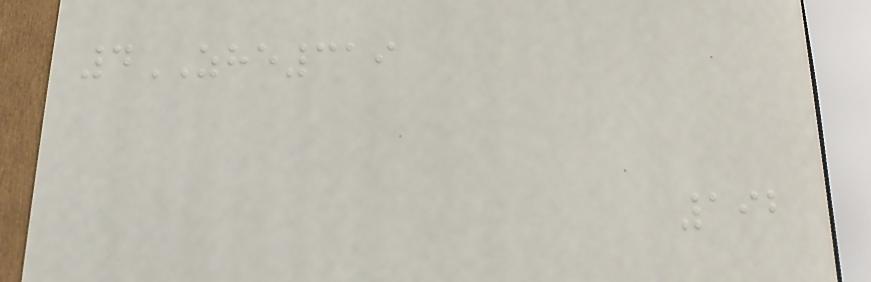4ZHE319
192
